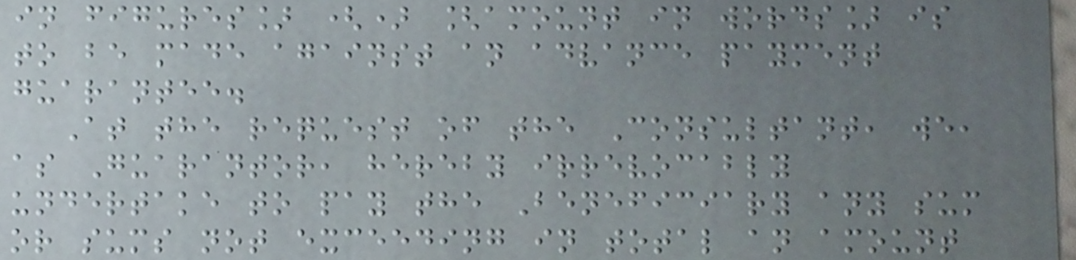in figures] () [amount in words] is
to be made against an advance payment
guarantee.
At the request of the Consultant, we,
as Guarantor, hereby irrevocably
undertake to pay the Beneficiary any sum
or sums not exceeding in total an amount
